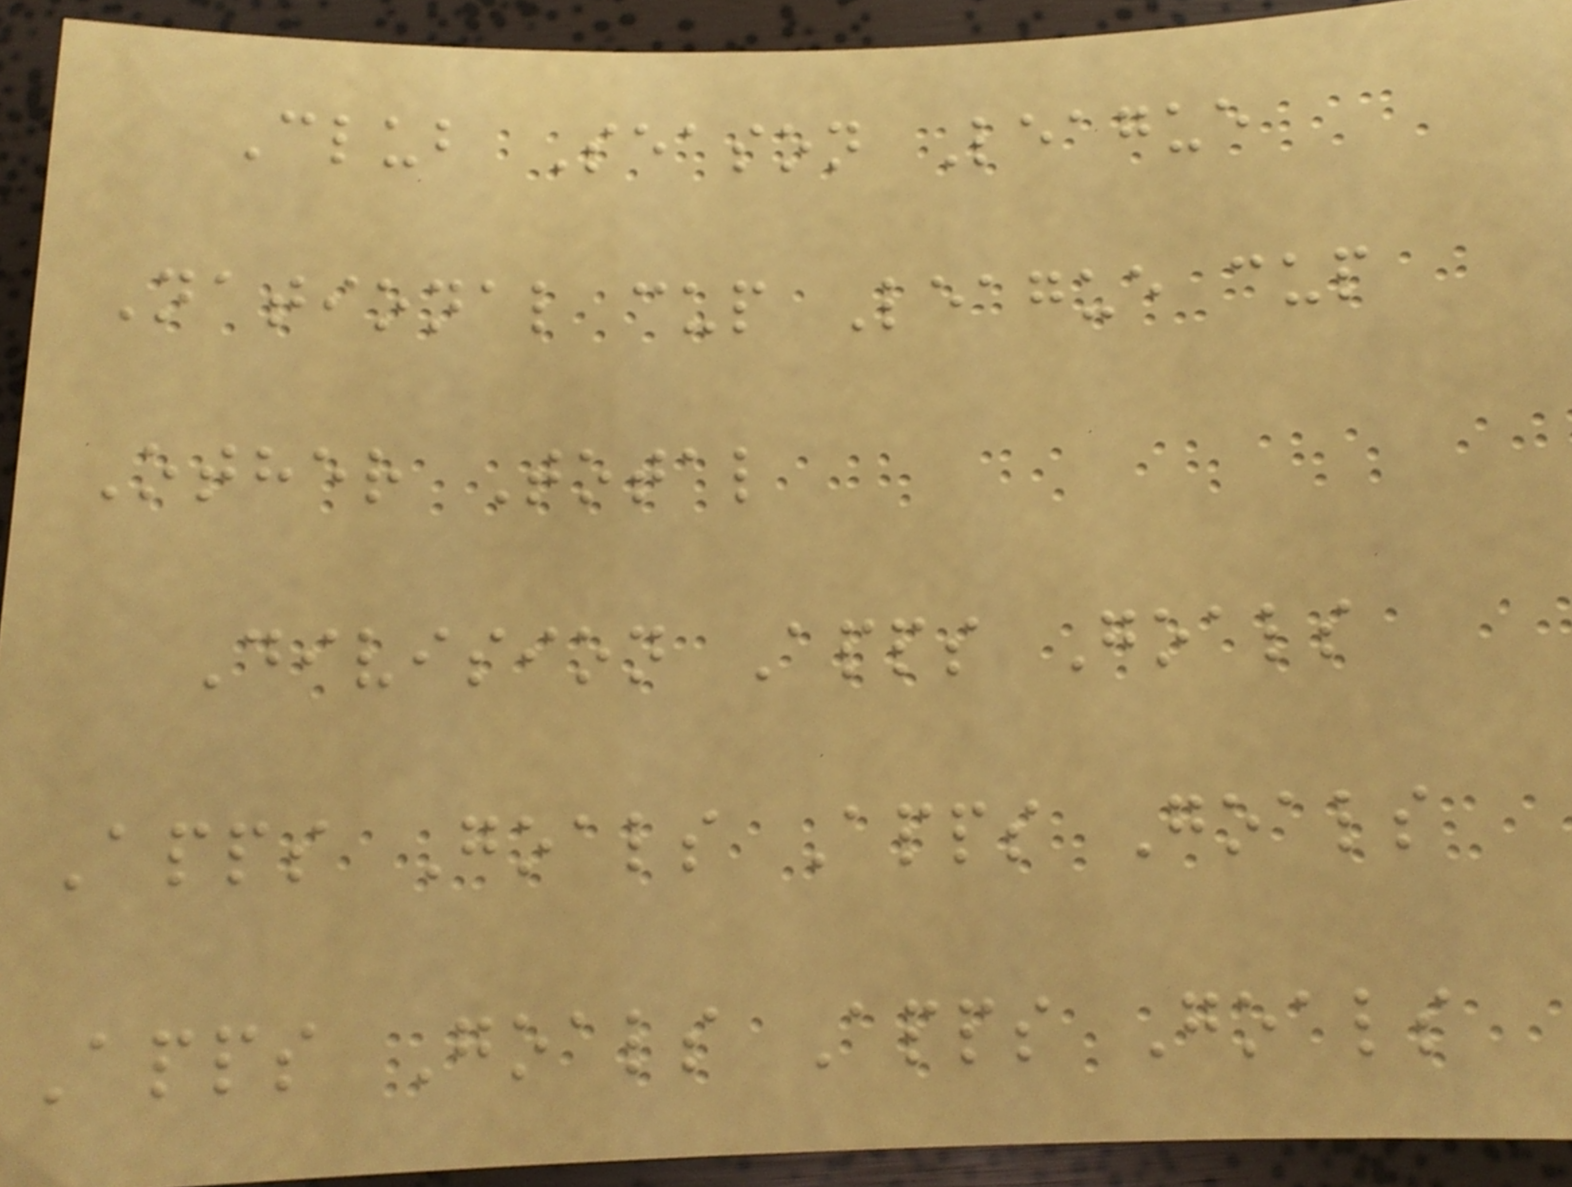Club Season League
National cup League cup
Other Total
Division Apps Goals
Apps Goals Apps Goals
Apps Goals Apps Goals
